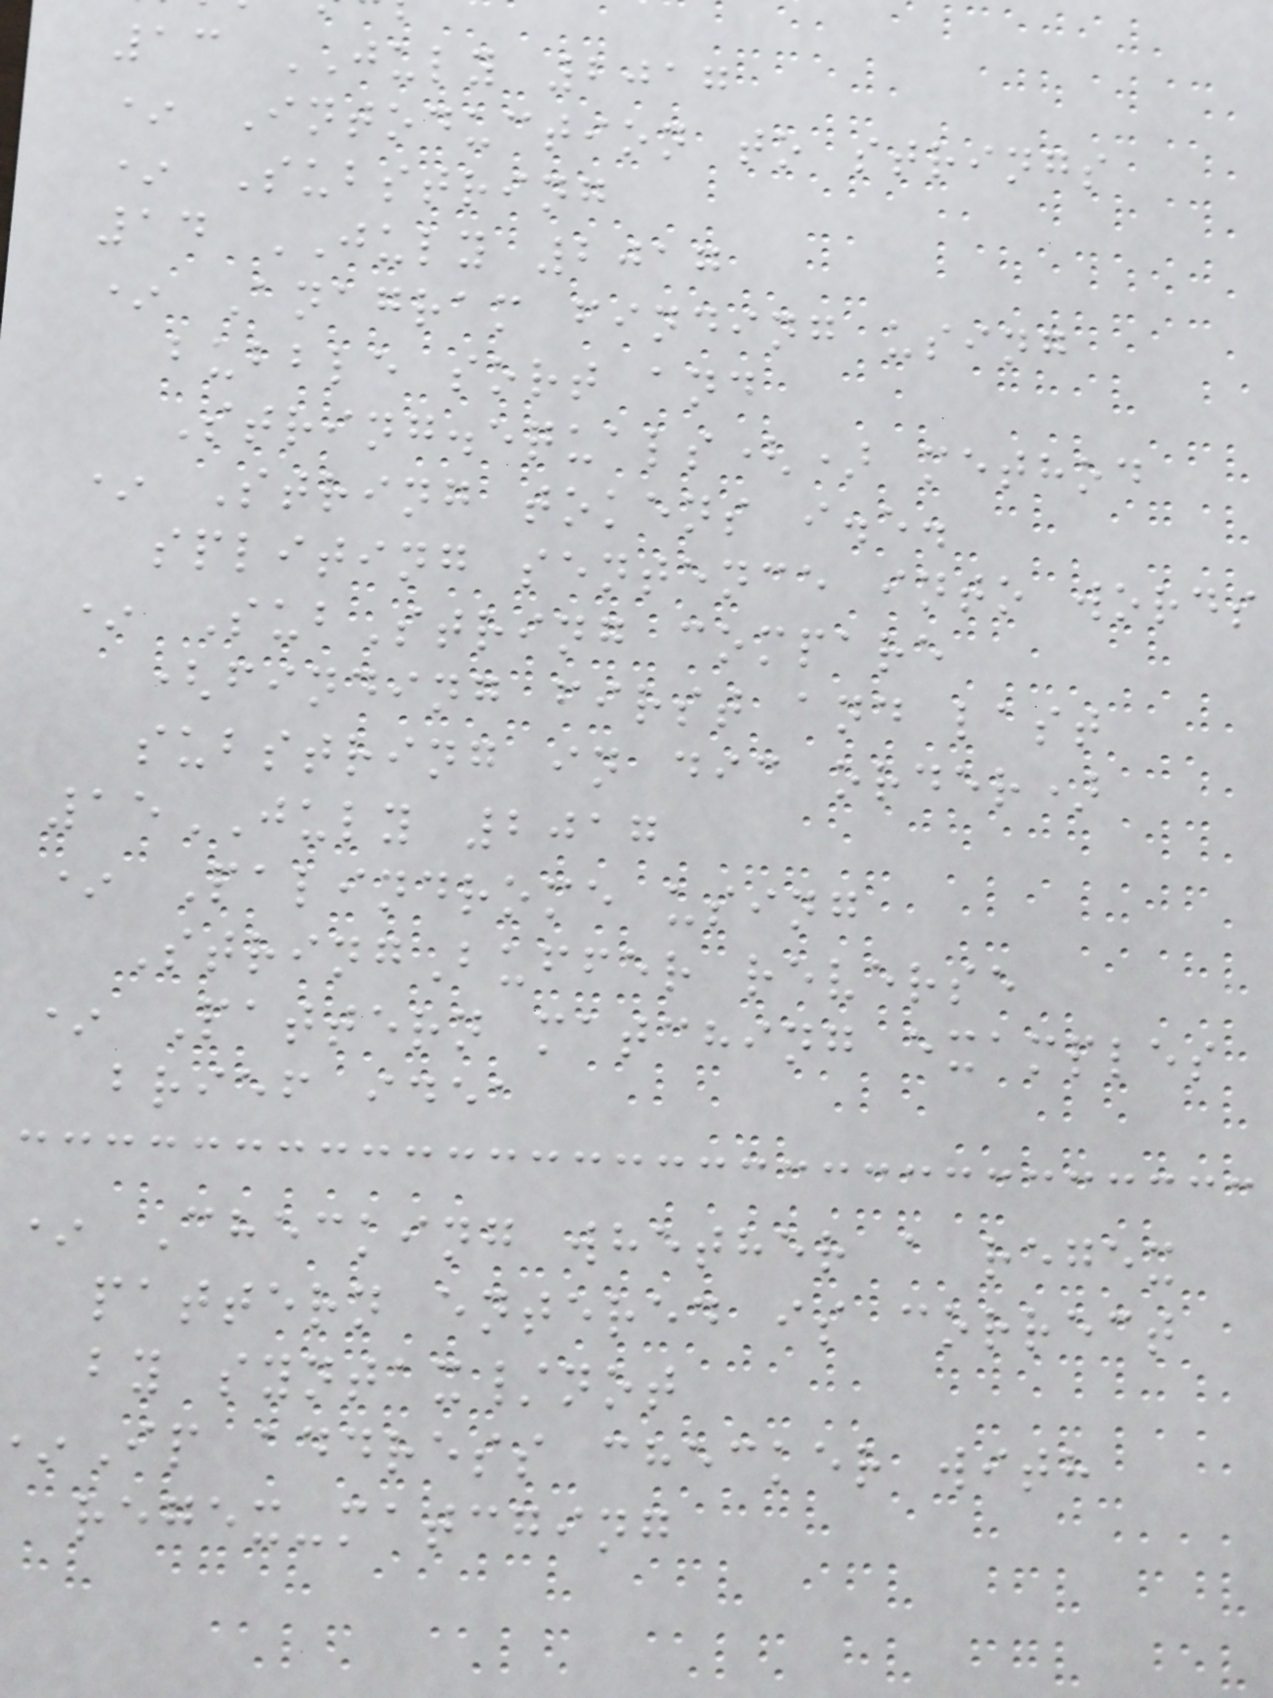13 JULY 2017
* Intoduction to strings
* Substring
14 JULY 2017
* Anagram finding using
bubble sort and
String.equals() method
* String tokens i.e.
spliting sentence into words
* SubString compare
(finding first and last
substring in dic order)
15JULY 2017
* Palindrome using
StringBuffer reverse
* Pattern matching examples
brief idea
* Checking whether a regex
pattern entered is correct
by syntax/not
Ip address checker with
regex-matcging
